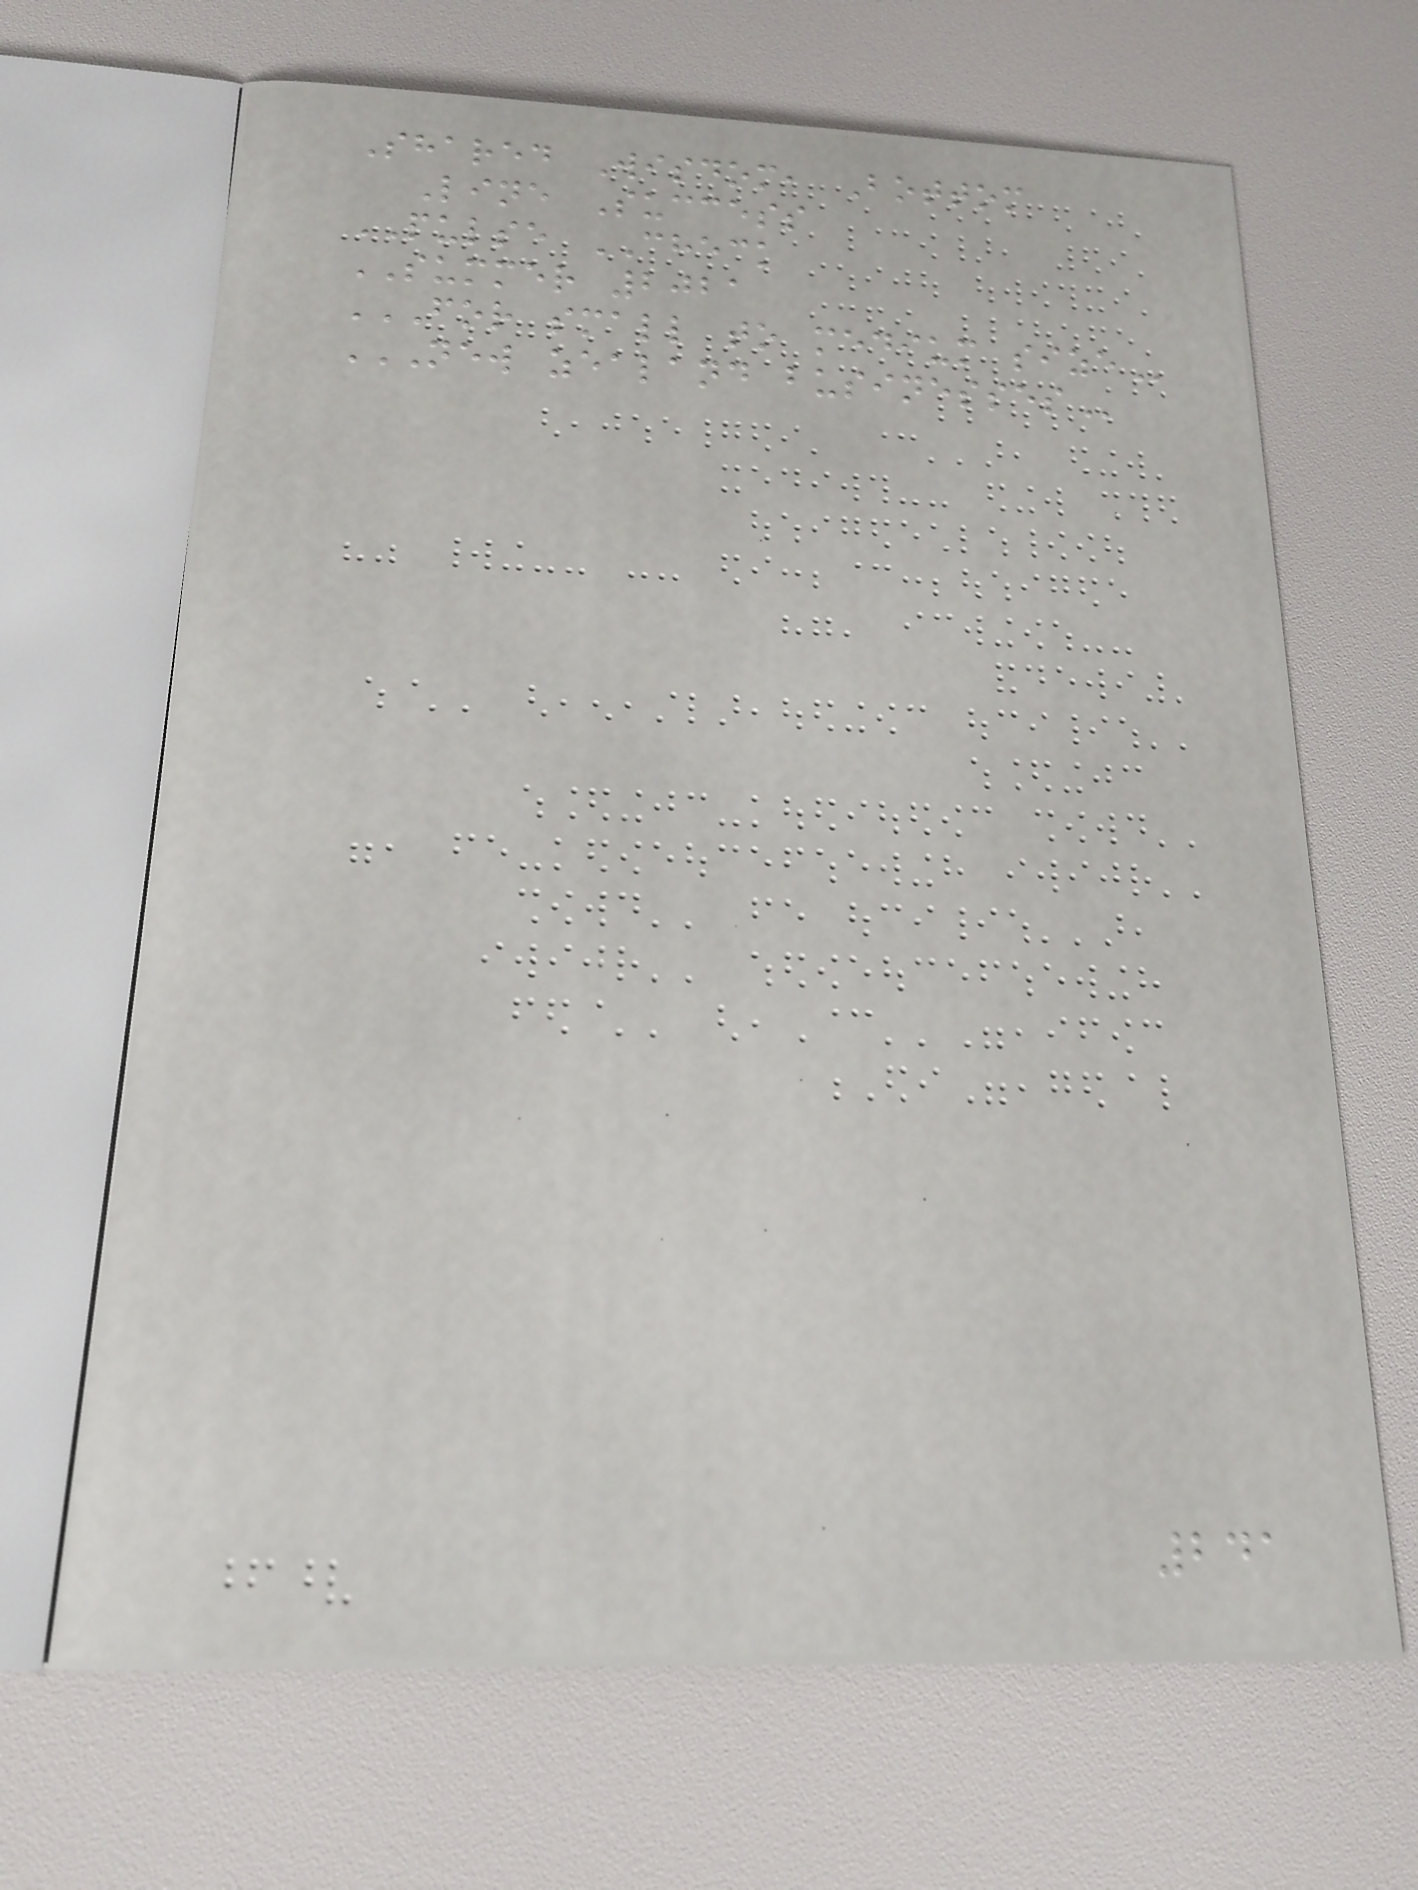Shared Wisdom, Bottom
Line Success
PULSE CHECK
SUMMER 2021
FOR SMALL TO MEDIUM SIZE
NEW ZEALAND BUSINESSES
241
